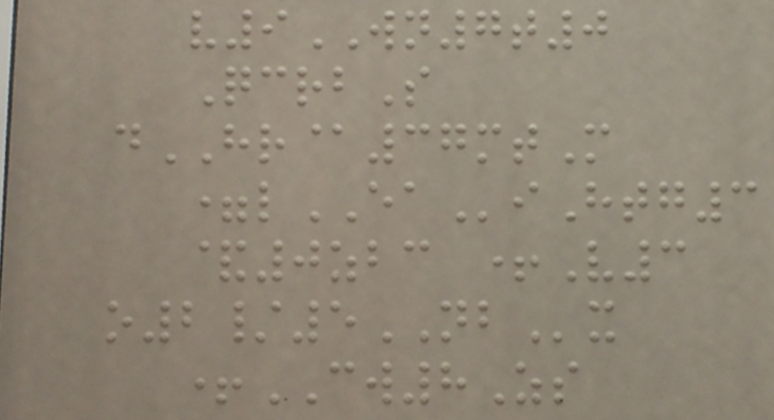v9WN7t0
QcrbS
dHR@37mtM
=lEAiHtg3
&0zbc +V3
o2/5NBx
+CW8Zs
